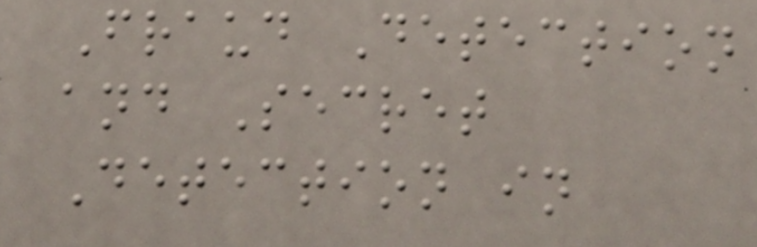Fraud Detection
and Secret
Detection in
